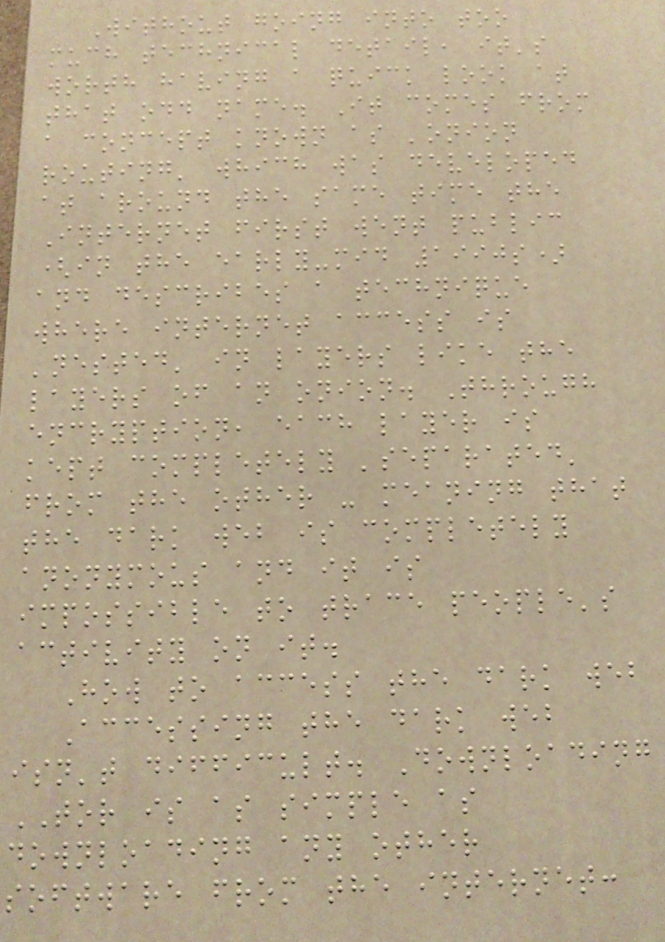Without going into too
much technical detail, it's
worth having a quick look at
that odd name. It comes from
a concept known as 'onion
routing' which was developed
at around the same time the
Internet first went public
(in the early-mid 1990s)
and describes a technique
where internet access is
'nested' in layers like the
layers of an onion. Through
encryption, each layer is
kept completely 'separated'
from the other - meaning that
the dark web is completely
anonymous and it is
impossible to trace people's
activity on it.
How to access the dark web
Accessing the dark web
isn't difficult. Downloading
TOR is as simple as
downloading any other
software from the internet:
